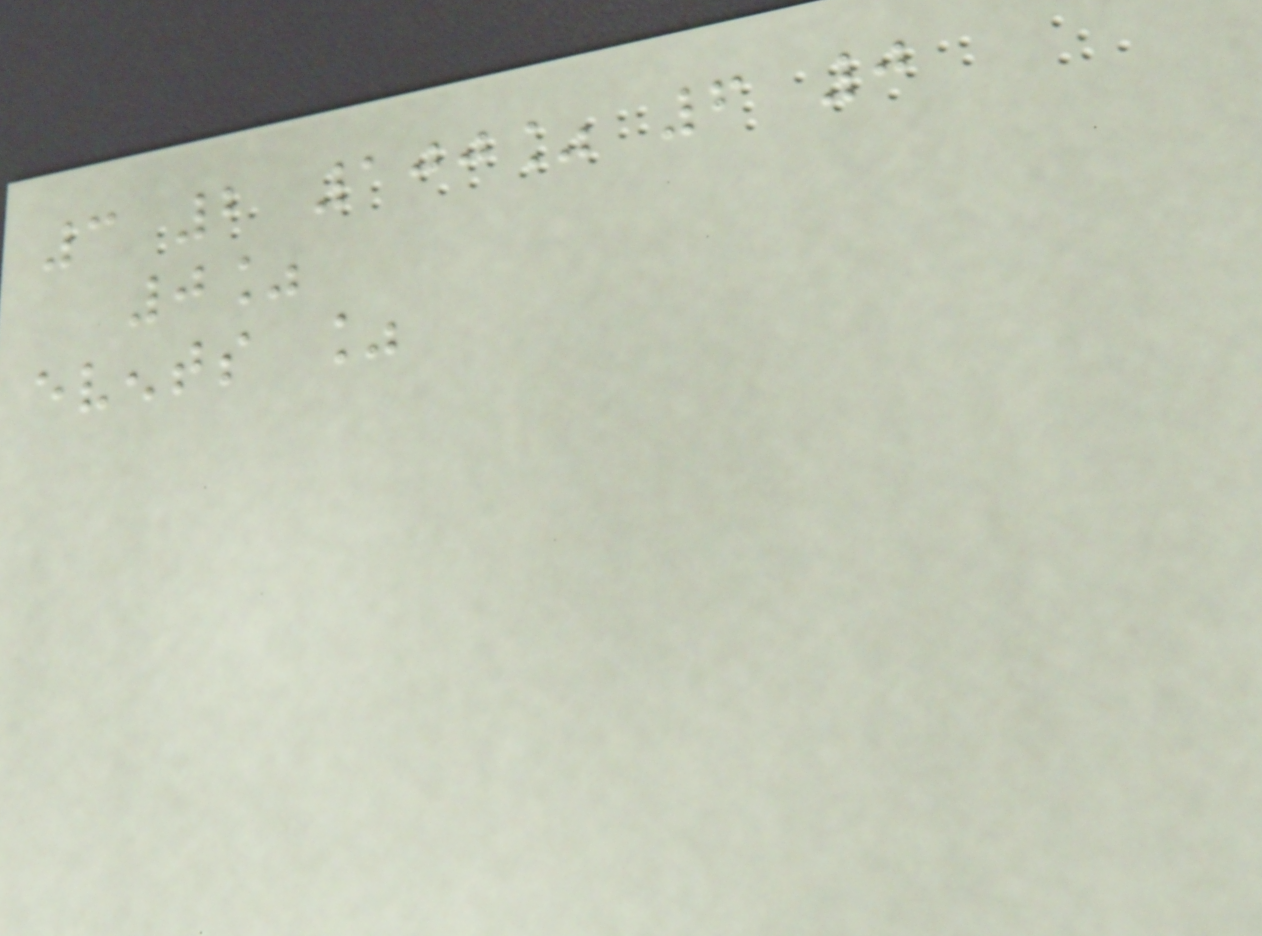3 2 100% 6 0
0%
events %
